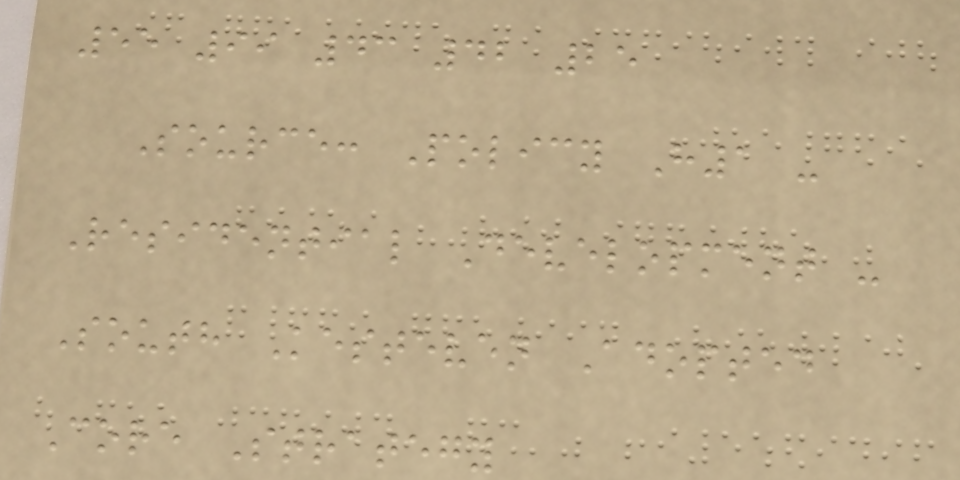55 99 43 42 25
Source: Policy H1 -
Residential Development -
South Kesteven Adopted
Core Strategy
